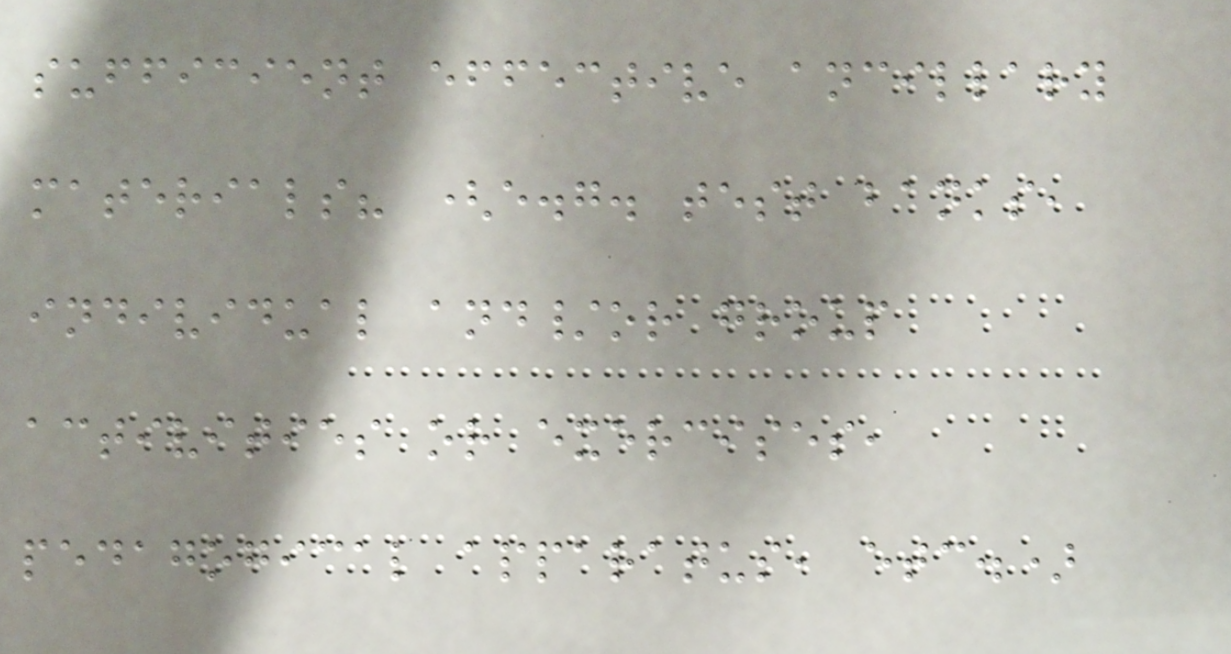sufficient effective ancillary
materials? (e.g. test banks,
individual and/or group
activities or exercises,
pedagogical apparatus, etc.)
